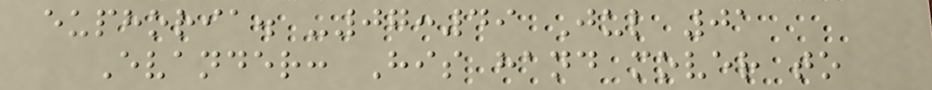euphoria. -07:49 Jul 01
Evander: His hand mover to
